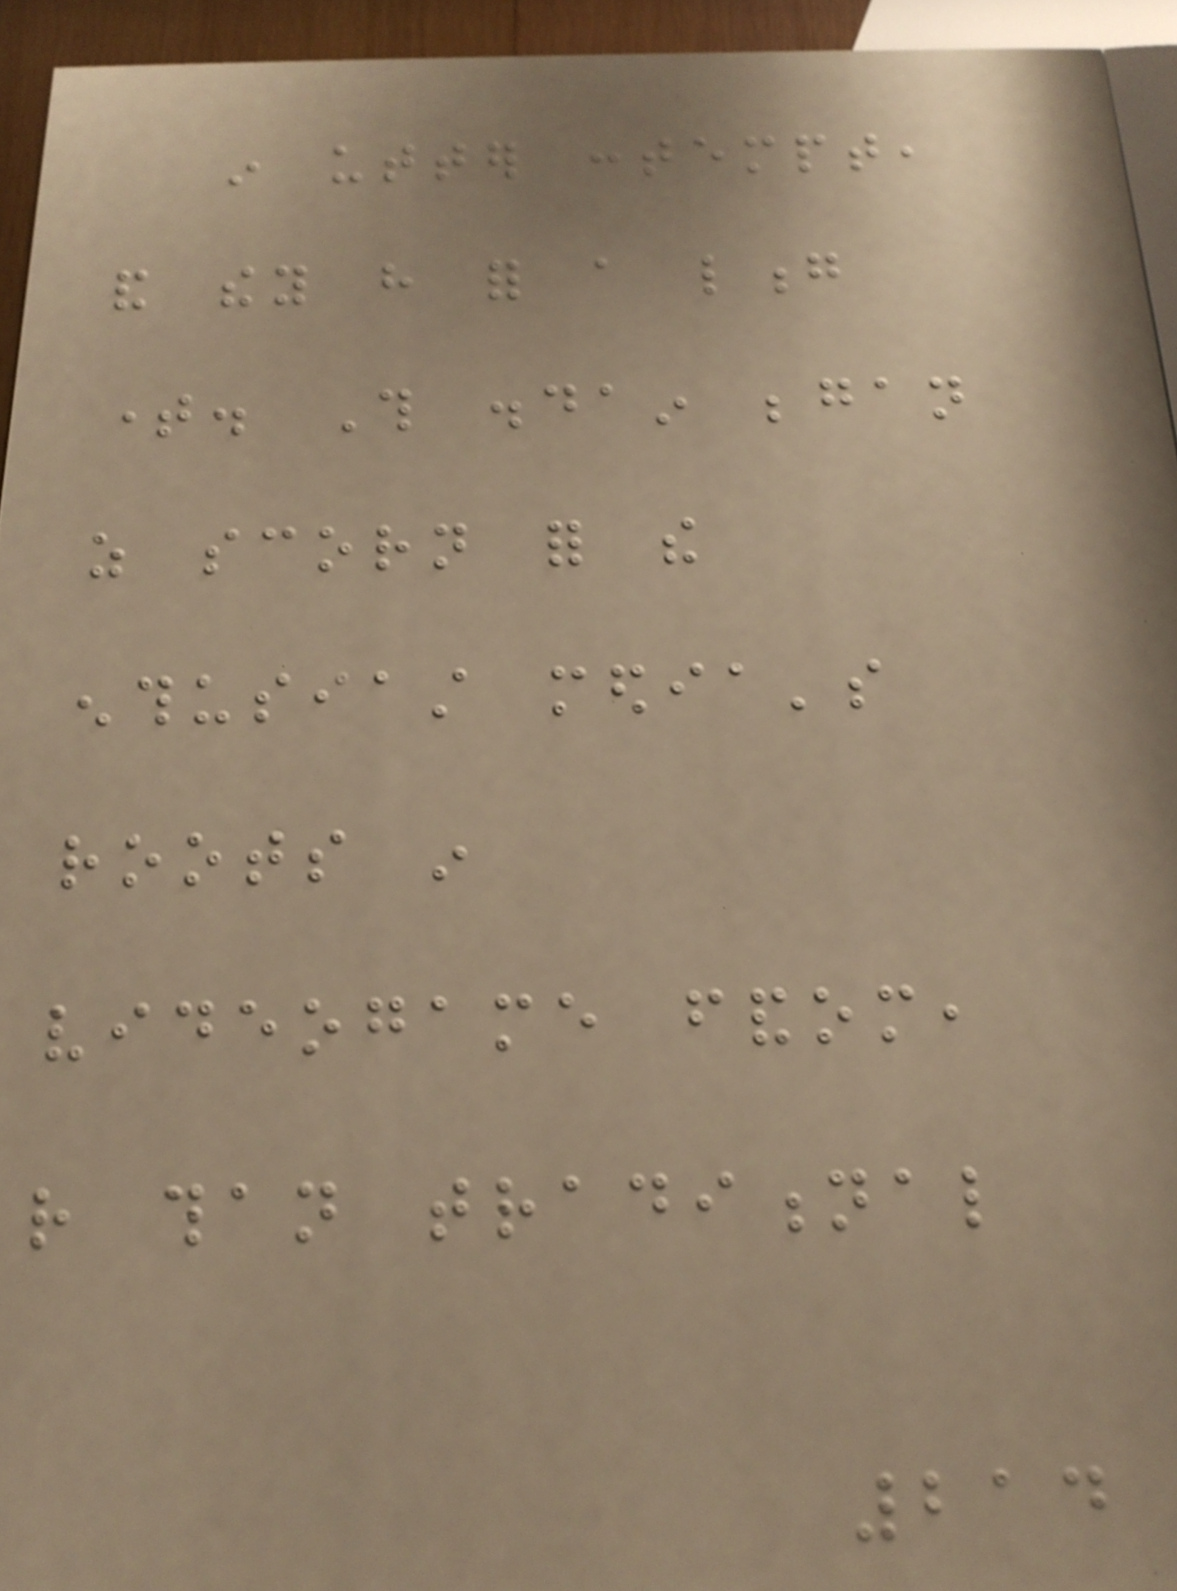in utter contempt,
and they have for a long
time. This disdain began
as scorn for the
enthusiast media's
roots in
videogame fandom,
rather than traditional
214
